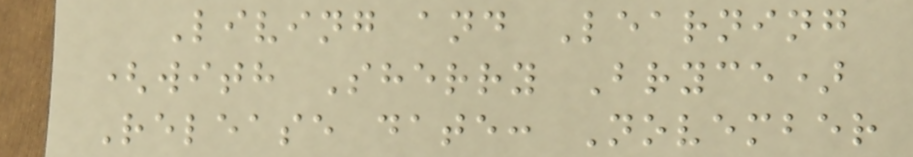Living and Learning
(with Sherry Bryce)
Release date: November
